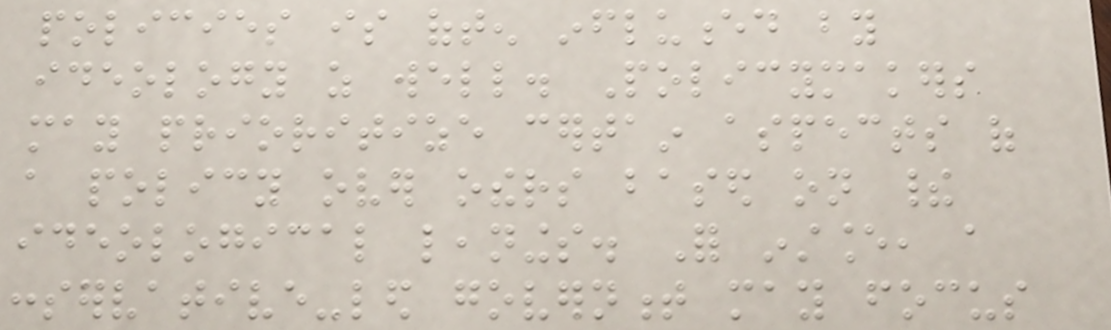policies is often influenced by
ideology as well. Policymakers
may prioritize certain aspects of
a policy over others based on their
ideological leanings. For instance, a
conservative-led government may focus
